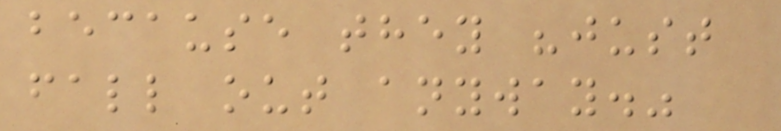because they "just
fall out anyway."
